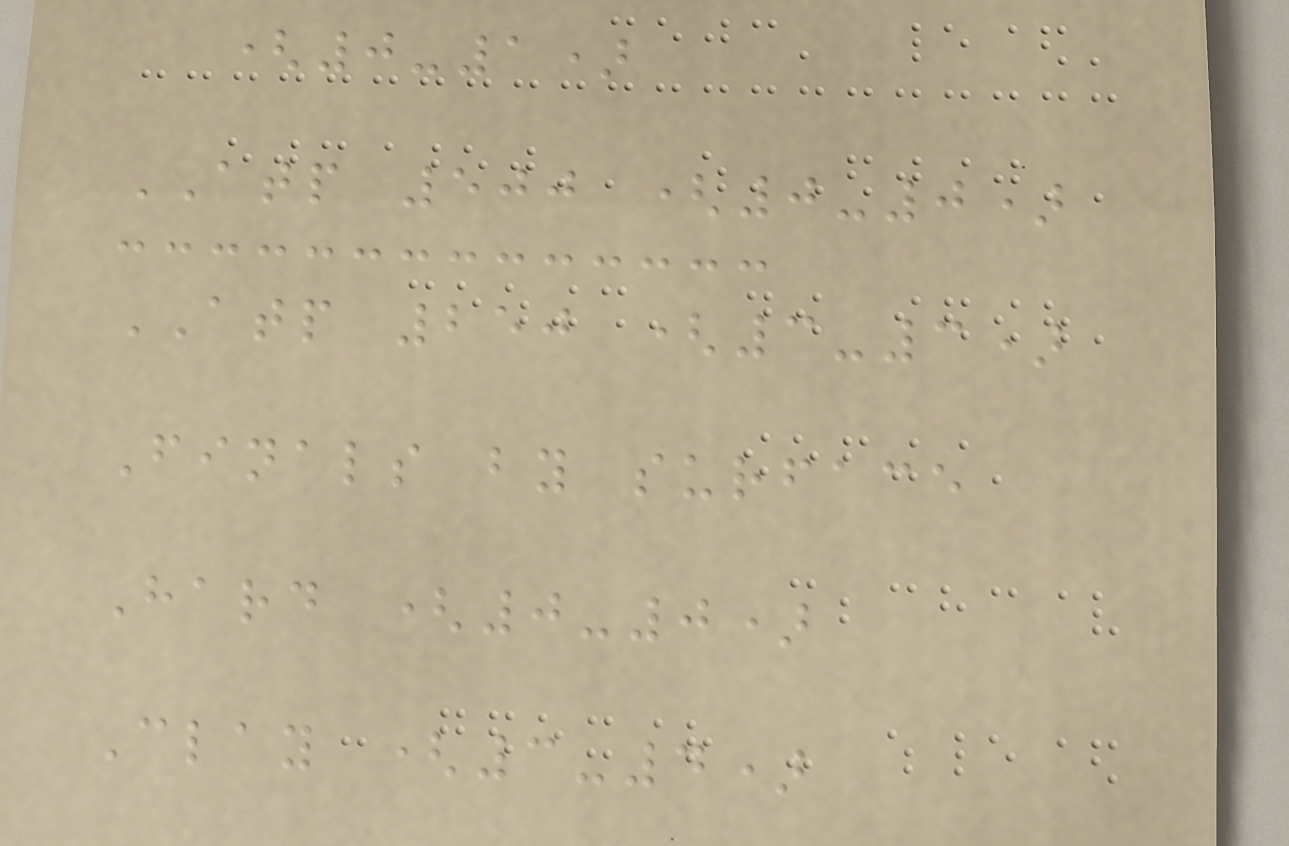(0-1)
ATP 500 (0-0)
ATP 250 (3-3)
Finals by surface
Hard (0-0)
Clay (3-4)
